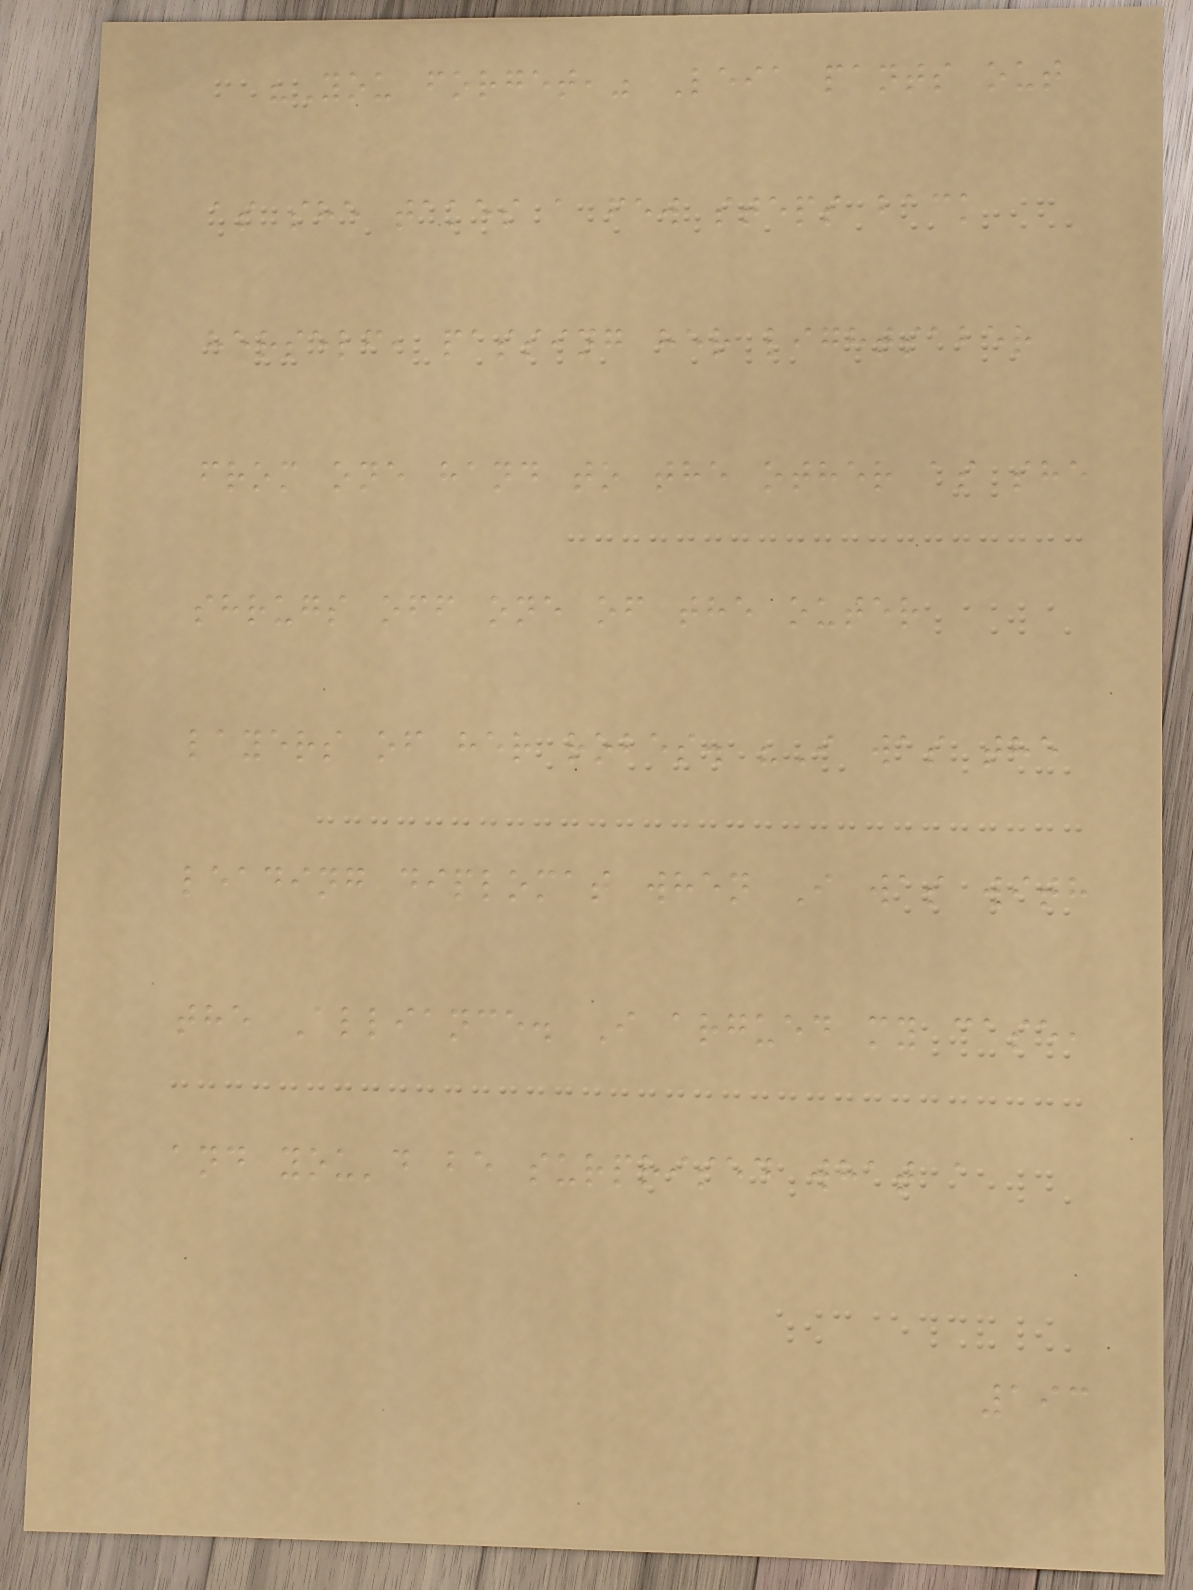"You forget," Leia pants out
as she takes a few steps back
herself, passing her lightsaber
from one hand to the other as she
shrugs off one of the outer
layers of her robes. "I was the
leading diplomat when I was with
the Alliance. I argued my case,
and you'd be surprised what a
193
